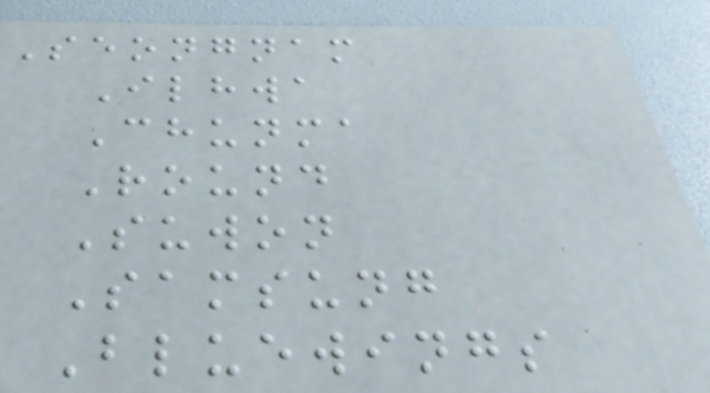Seongnam
Ilhwa
Chunma
Round
Suwon
Samsung
Bluewings
